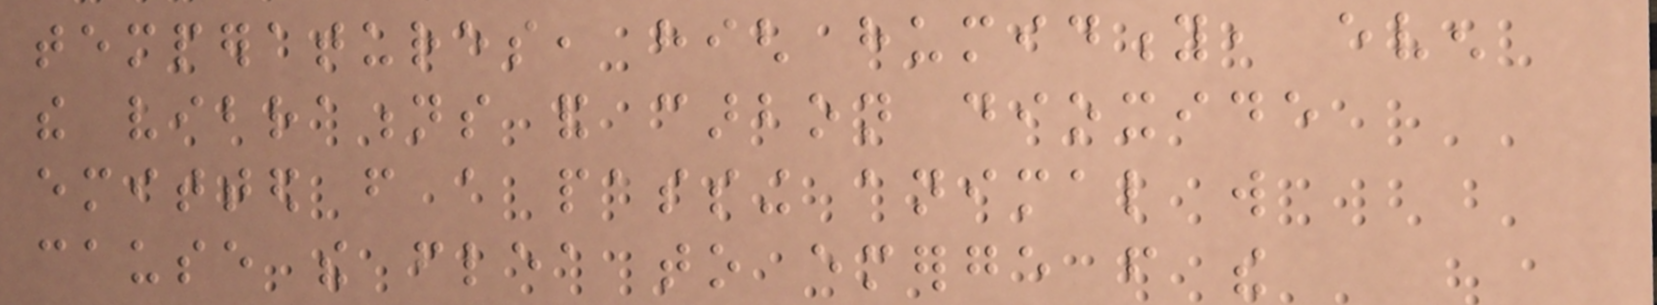temperatures, high humidity, even
the vibrations and carbon dioxide
emitted from a passing animal will
cause the flea to emerge from the
